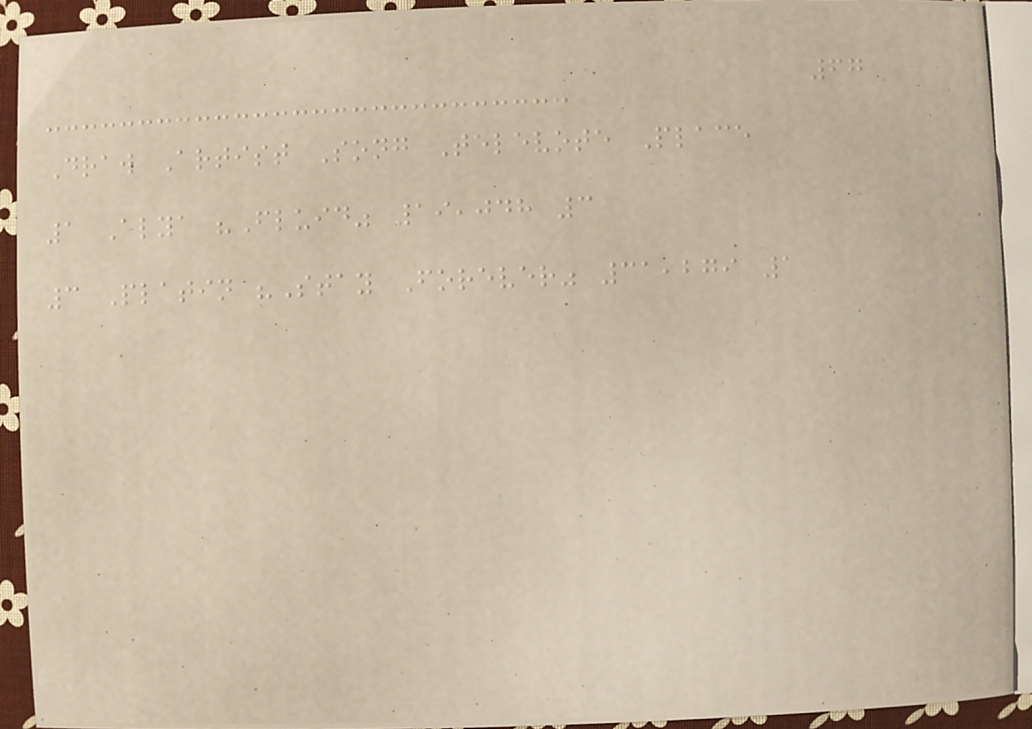67
Draw Artist Song Televote Place
1 Alya "Fluid" 19,048 3
3 Platin "Stay Forever" 31,279 1
